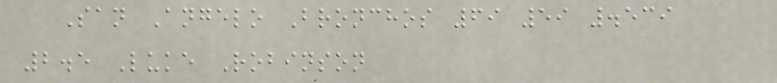San Angelo Bronchos 69 59 .539
2.5 Luke Robinson
